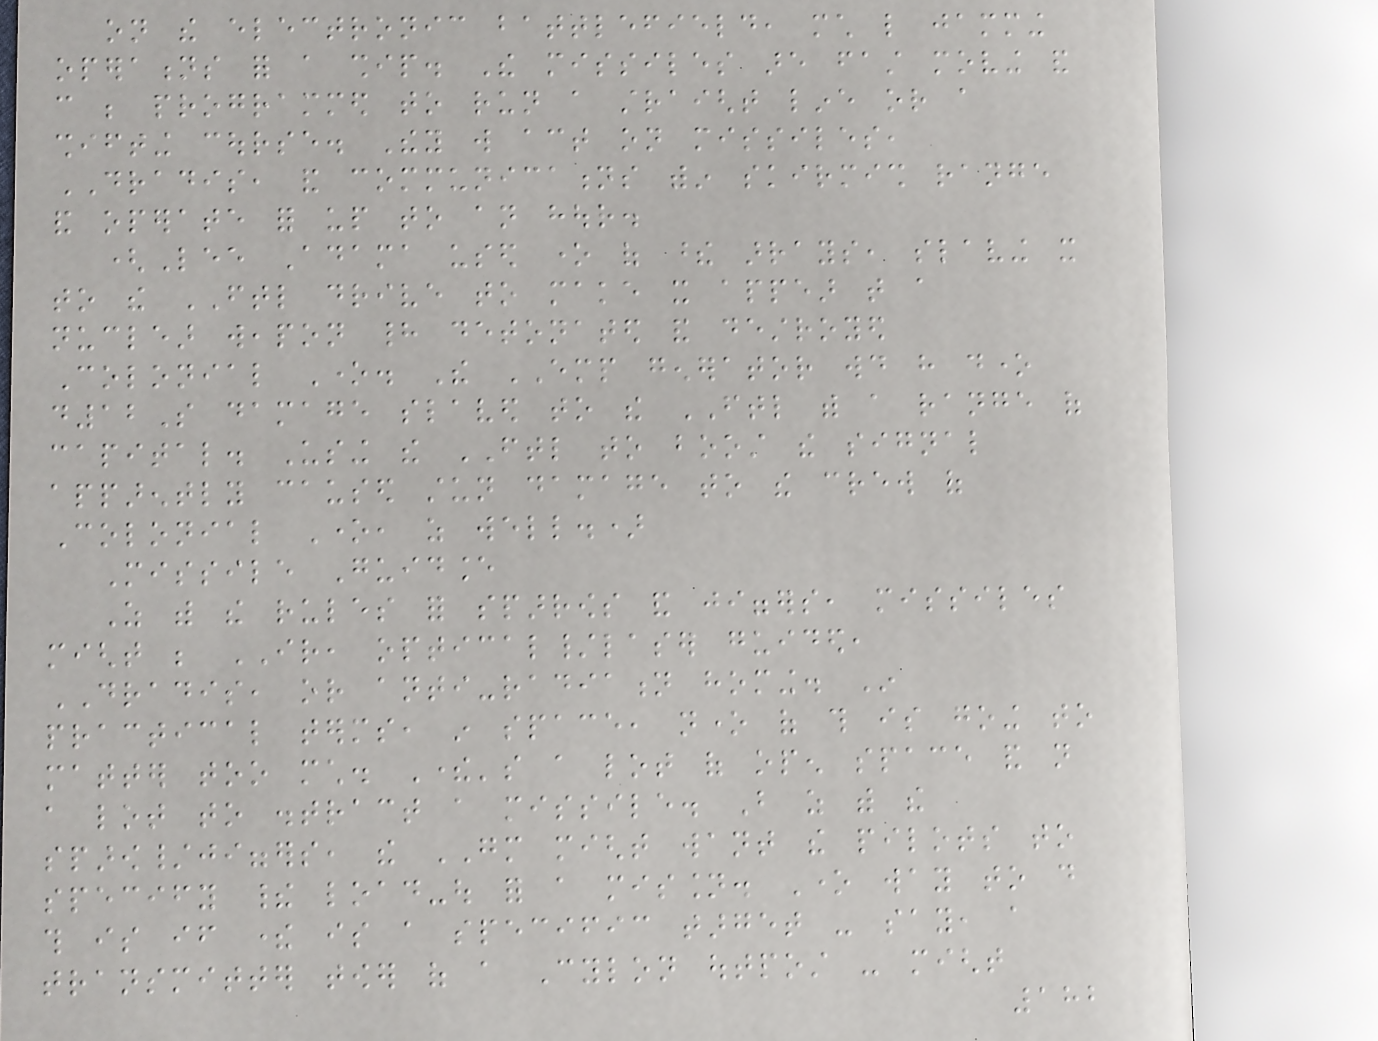on the electronic battlefield, much like jamming
operations for a ship. The missiles are fast moving and
can be programmed to run a straight line or a
shifting course. They will act on missiles,
DRADIS, and communications within skirmish range
and operate for up to an hour.
(Lee Adama used one of these arrays, slaving it
to the FTL drive to make it appear that a
nuclear weapon had detonated and destroyed
Colonial One. The EMP generator would have done
d12S damage slaved to the FTL with a range of
capital. Using the FTL to boost the signal
apparently caused stun damage to the crew of
Colonial One, as well.)
Missile Guidance
As with the rules for sparrows and jiggers, missiles
might be IR, optical/laser guided,
DRADIS, or anti-radiation homing. In
practical terms, in space, none of this is going to
matter too much. There's a lot of open space and not
a lot to distract a missile. But as with the
sparow/jiggers, the GM might want the pilots to
specify their load-out for a mission. One way to do
this is if there is a specific target - say, a
transmitter tower of a Cylon outpost - might
182
